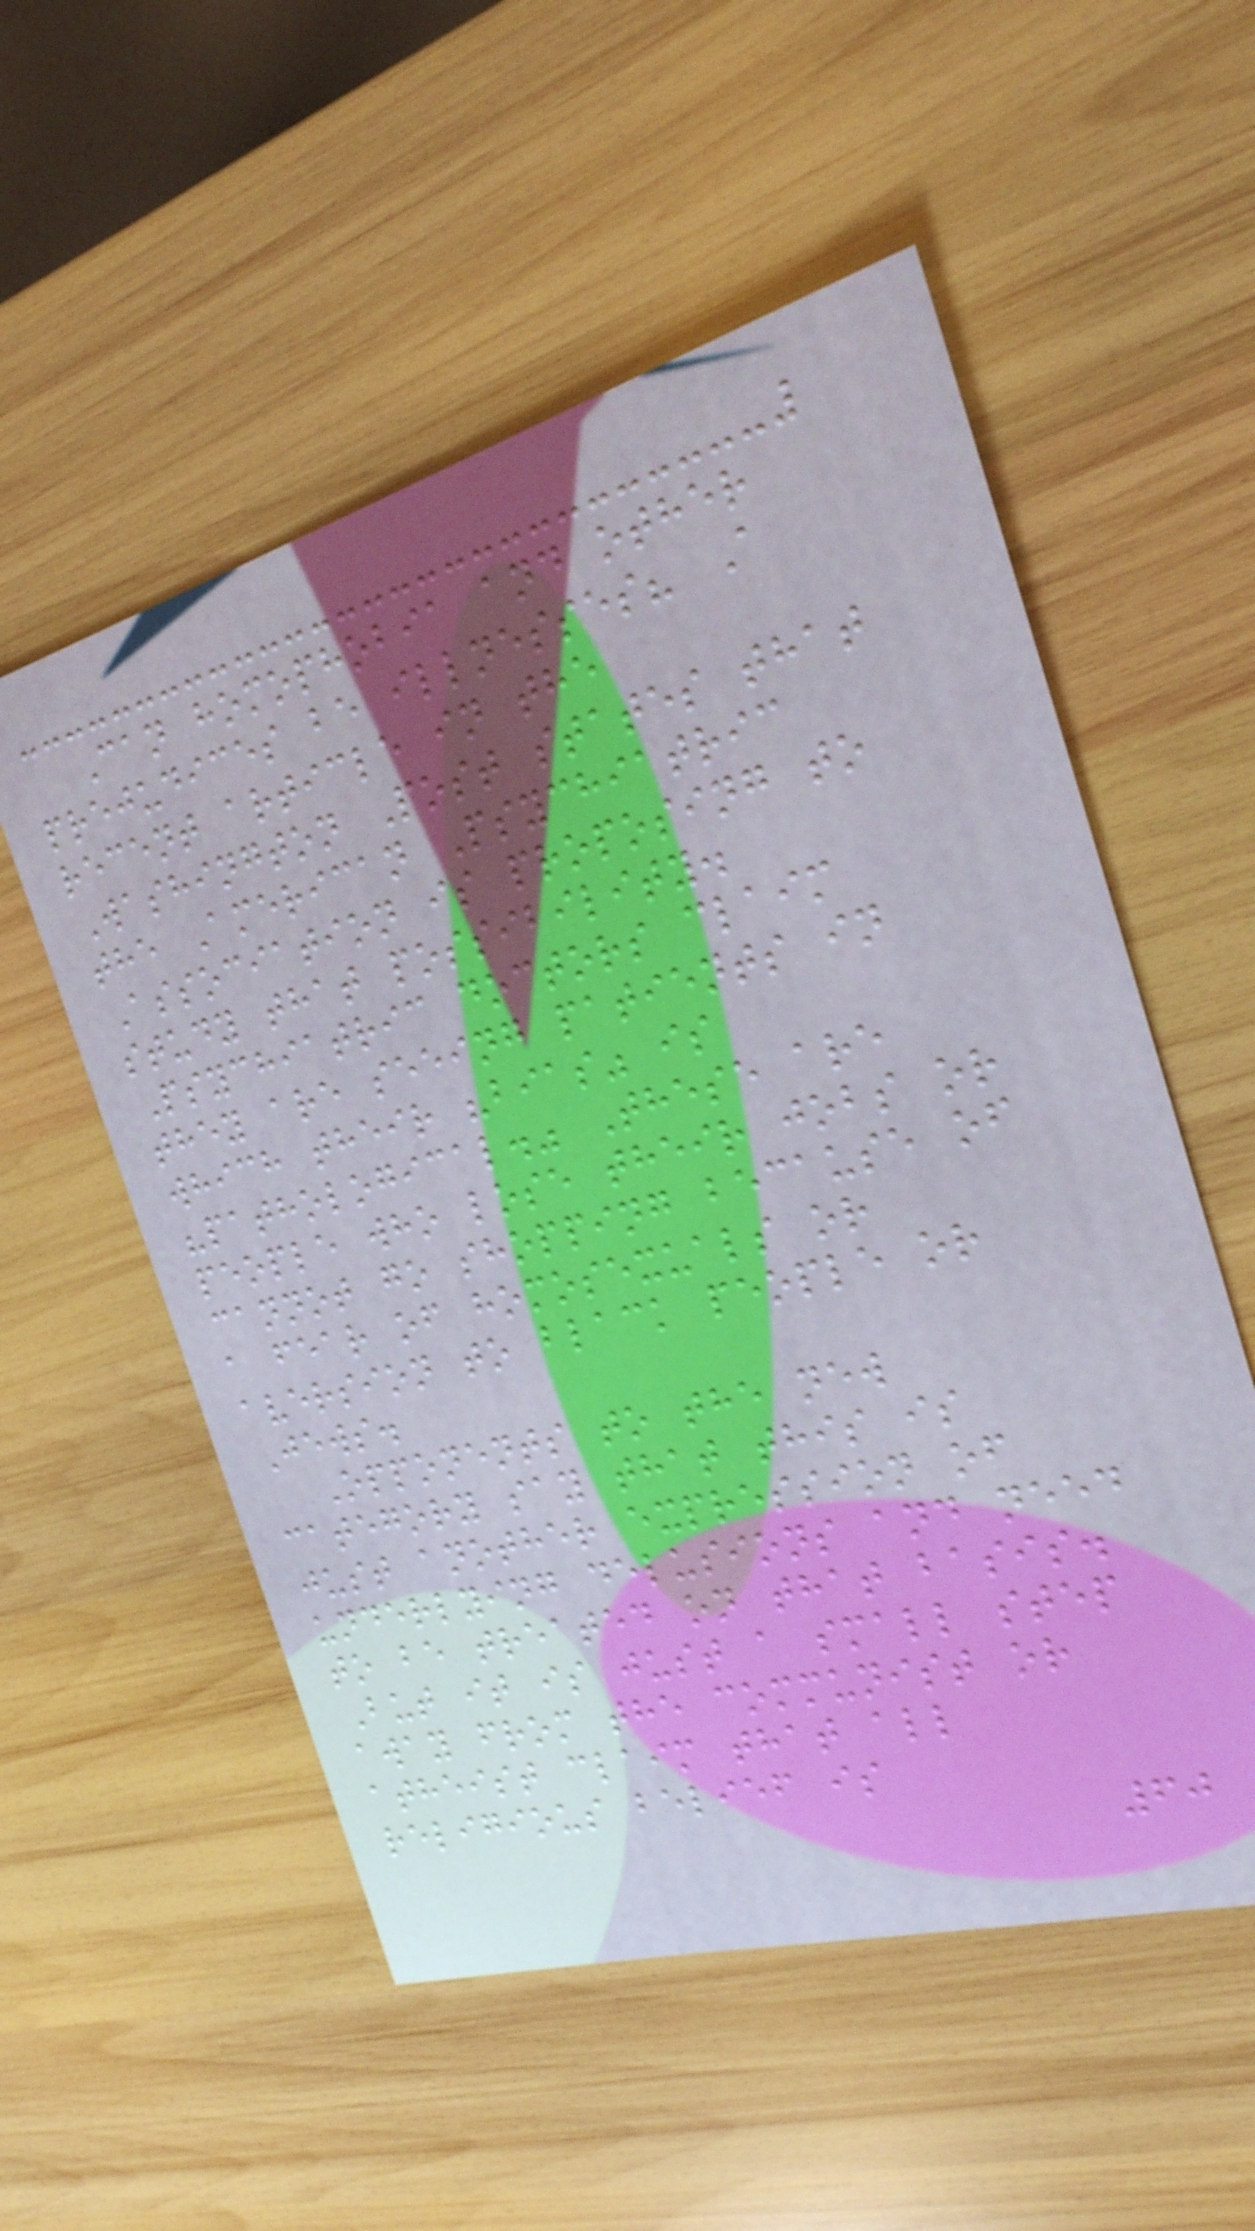Can homophobia and other
prejudices be illnesses? A
recent article in the
Washington Post states that
the American Psychiatric
Association is proposing to
study that possibility.
Psychiatric doctors claim
they are seeing patients in
which their "bias" is
"pathological." These are
people who lose their jobs or
cannot go shopping because of
a fear of homosexuals or
aversion to black people or
Jews.
Opponents to the new
category say that this is
just another expression of
underlying delusions and need
to be treated on that basis.
But it is just a small step
away from the communist or
atheist claim that all
religious belief is
60
